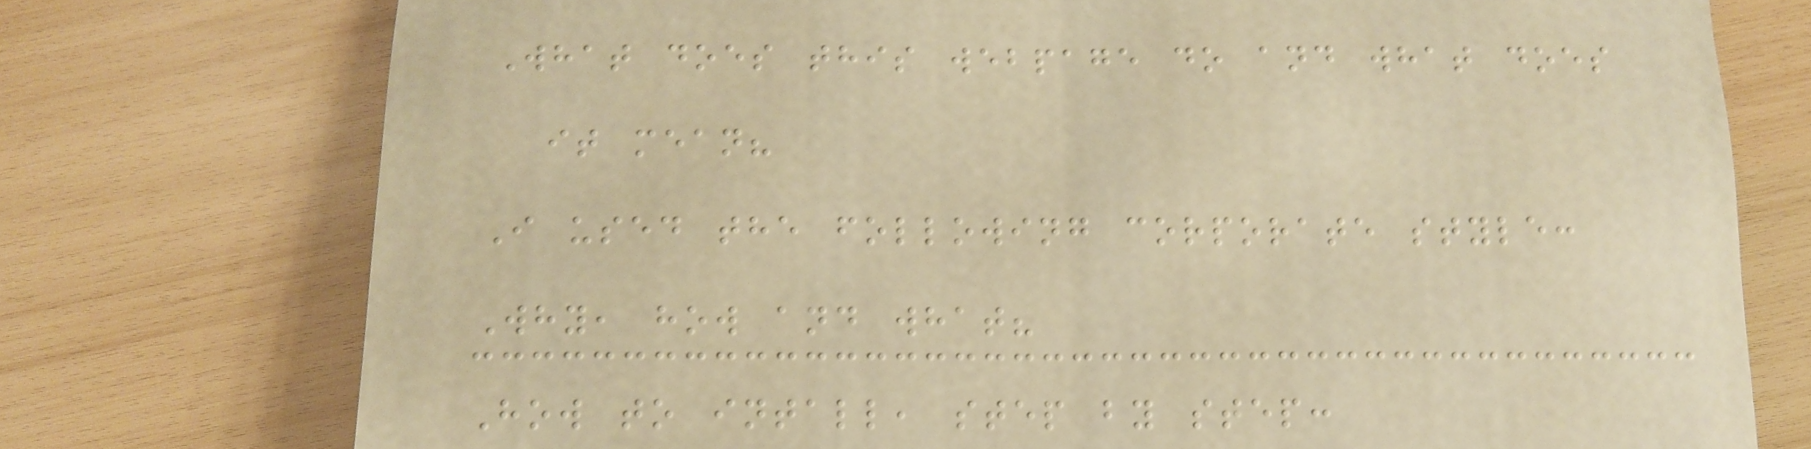What does this webpage do and what does
it mean?
I used the following corporate style:
Why, how and what?
How to intall, step by step:
